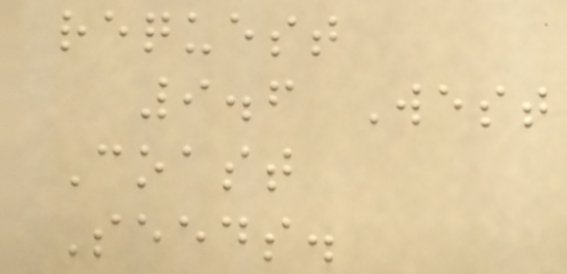request
9.6 West
Coast
Seeds.
